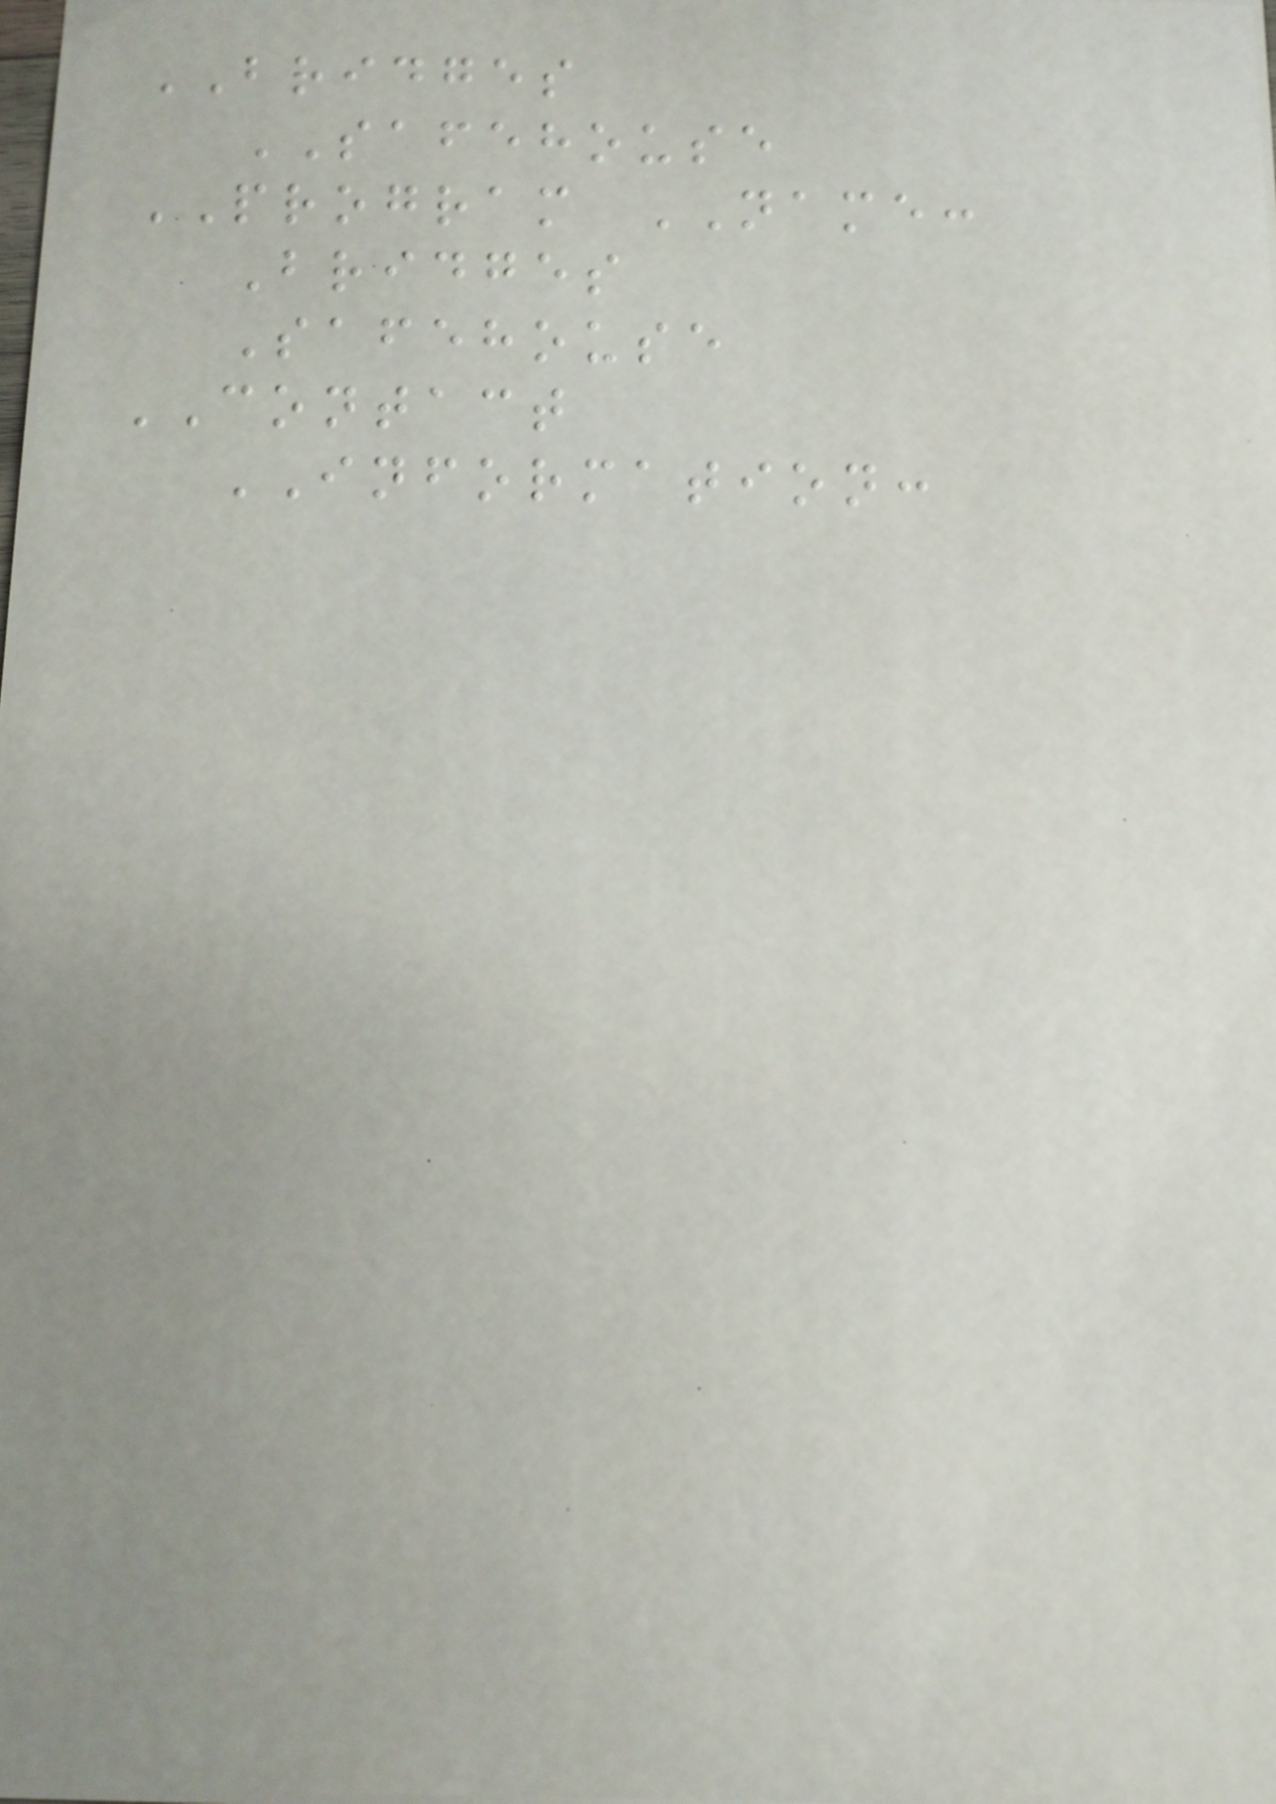BRIDGES
SAFEHOUSE
PROGRAM NAME:
Bridges
Safehouse
CONTACT
INFORMATION:
